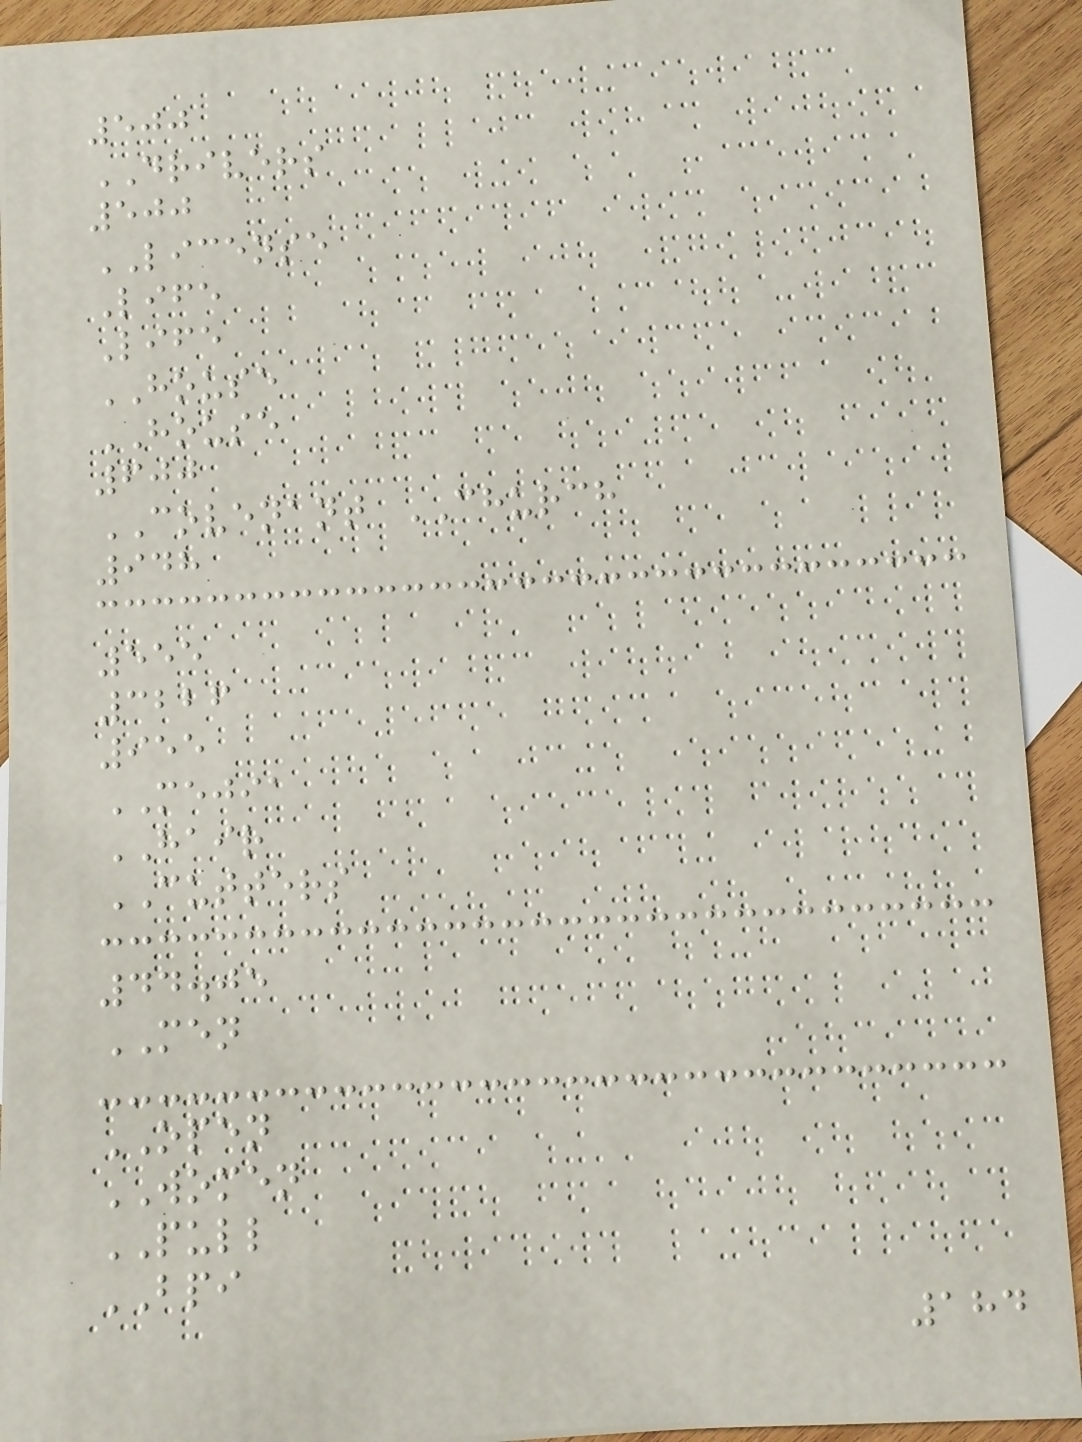500
DRIVERS
500
LICENSE
Life
Life
HOUSE
HOUSE
600
COVENANT CHURCH
948
555
3226
955
MEJIA
HAIR
CUTTERS
44.05
MEN
OPEN
WOMEN
PULL
BPI
184
